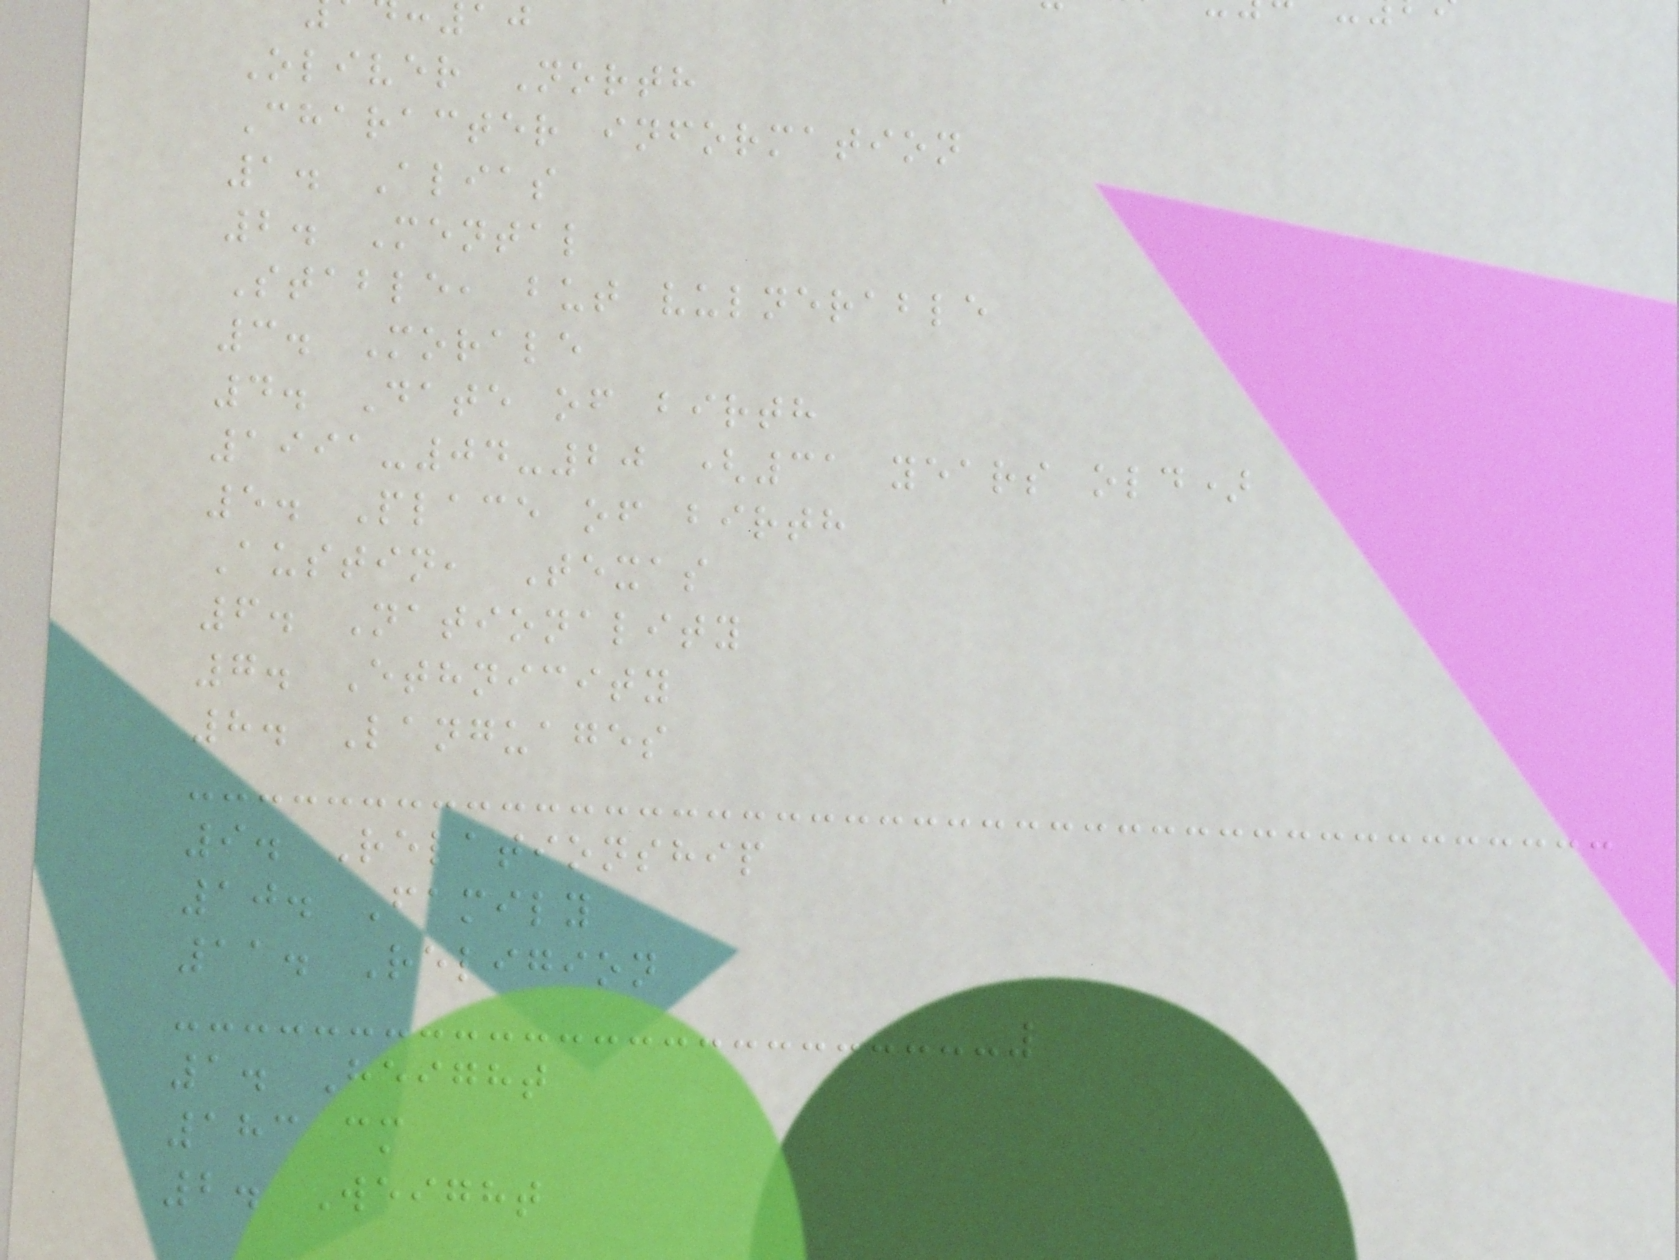Oliver North
Character information
1. Alias
2. Mental
Stable, but vulnerable
3. Morale
4. Date of birth
1991-04-20 (31 years old)
5. Place of birth
Austin, Texas
6. Nationality
7. Ethnicity
8. Languages
9. Relationship
10. Family
11. Religion
1. Height
183 cm
2. Weight
